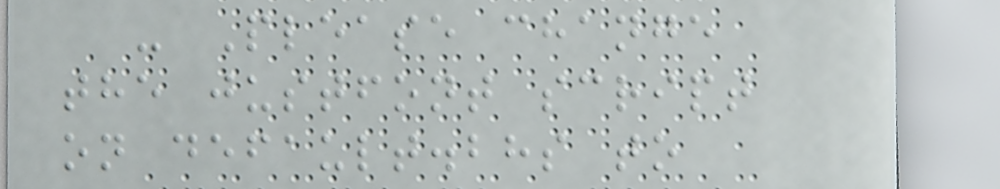- Please change
the justfont script
on default.bhs to
